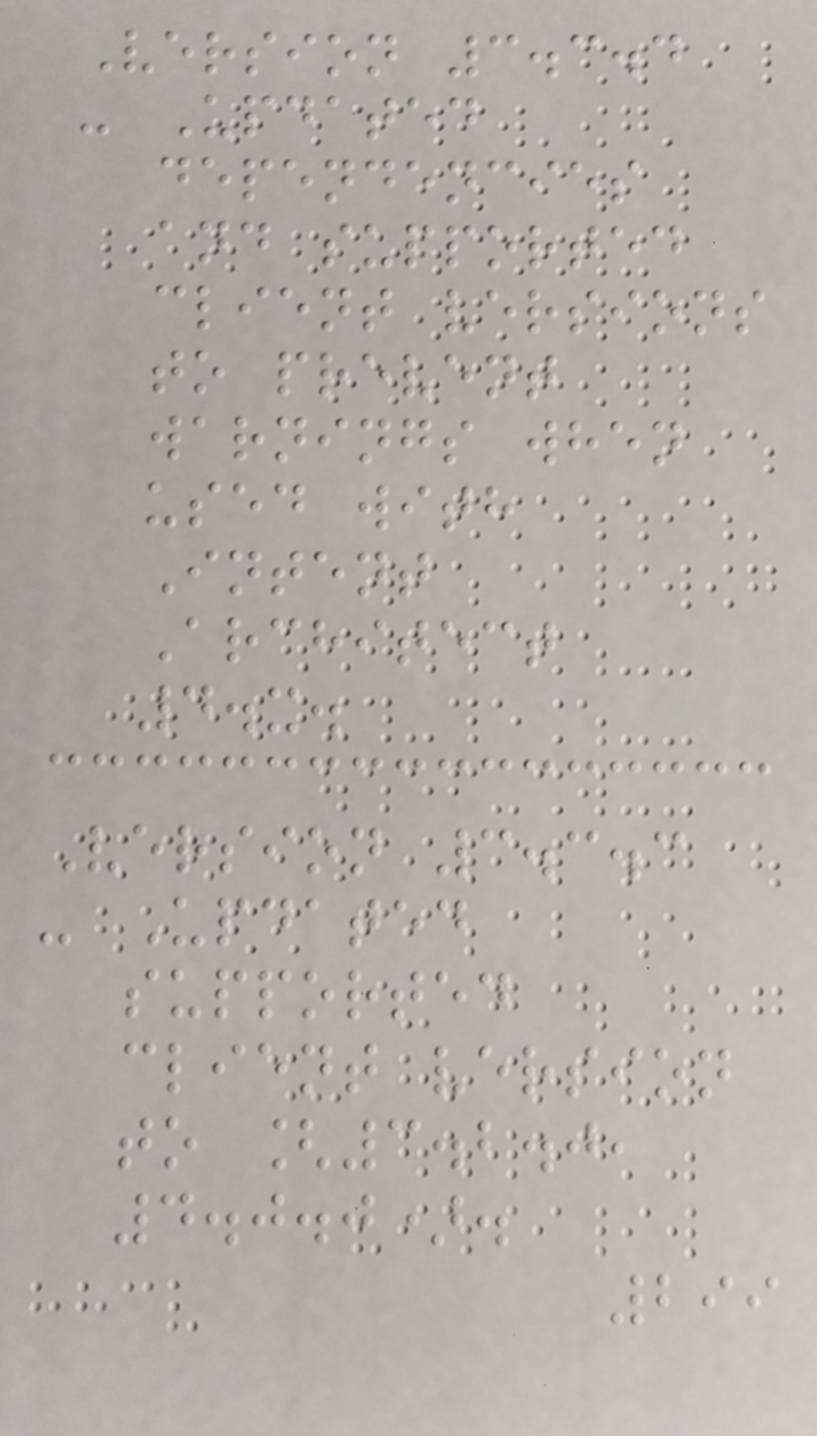Version 3.3.4
- Updated
dependencies
and supported
client versions
to prevent
warnings when
used with
Intent
Architect
4.x.
Version 3.3.3
- Updated
supported
client version
to [3.2.0,
4.0.0).
299
